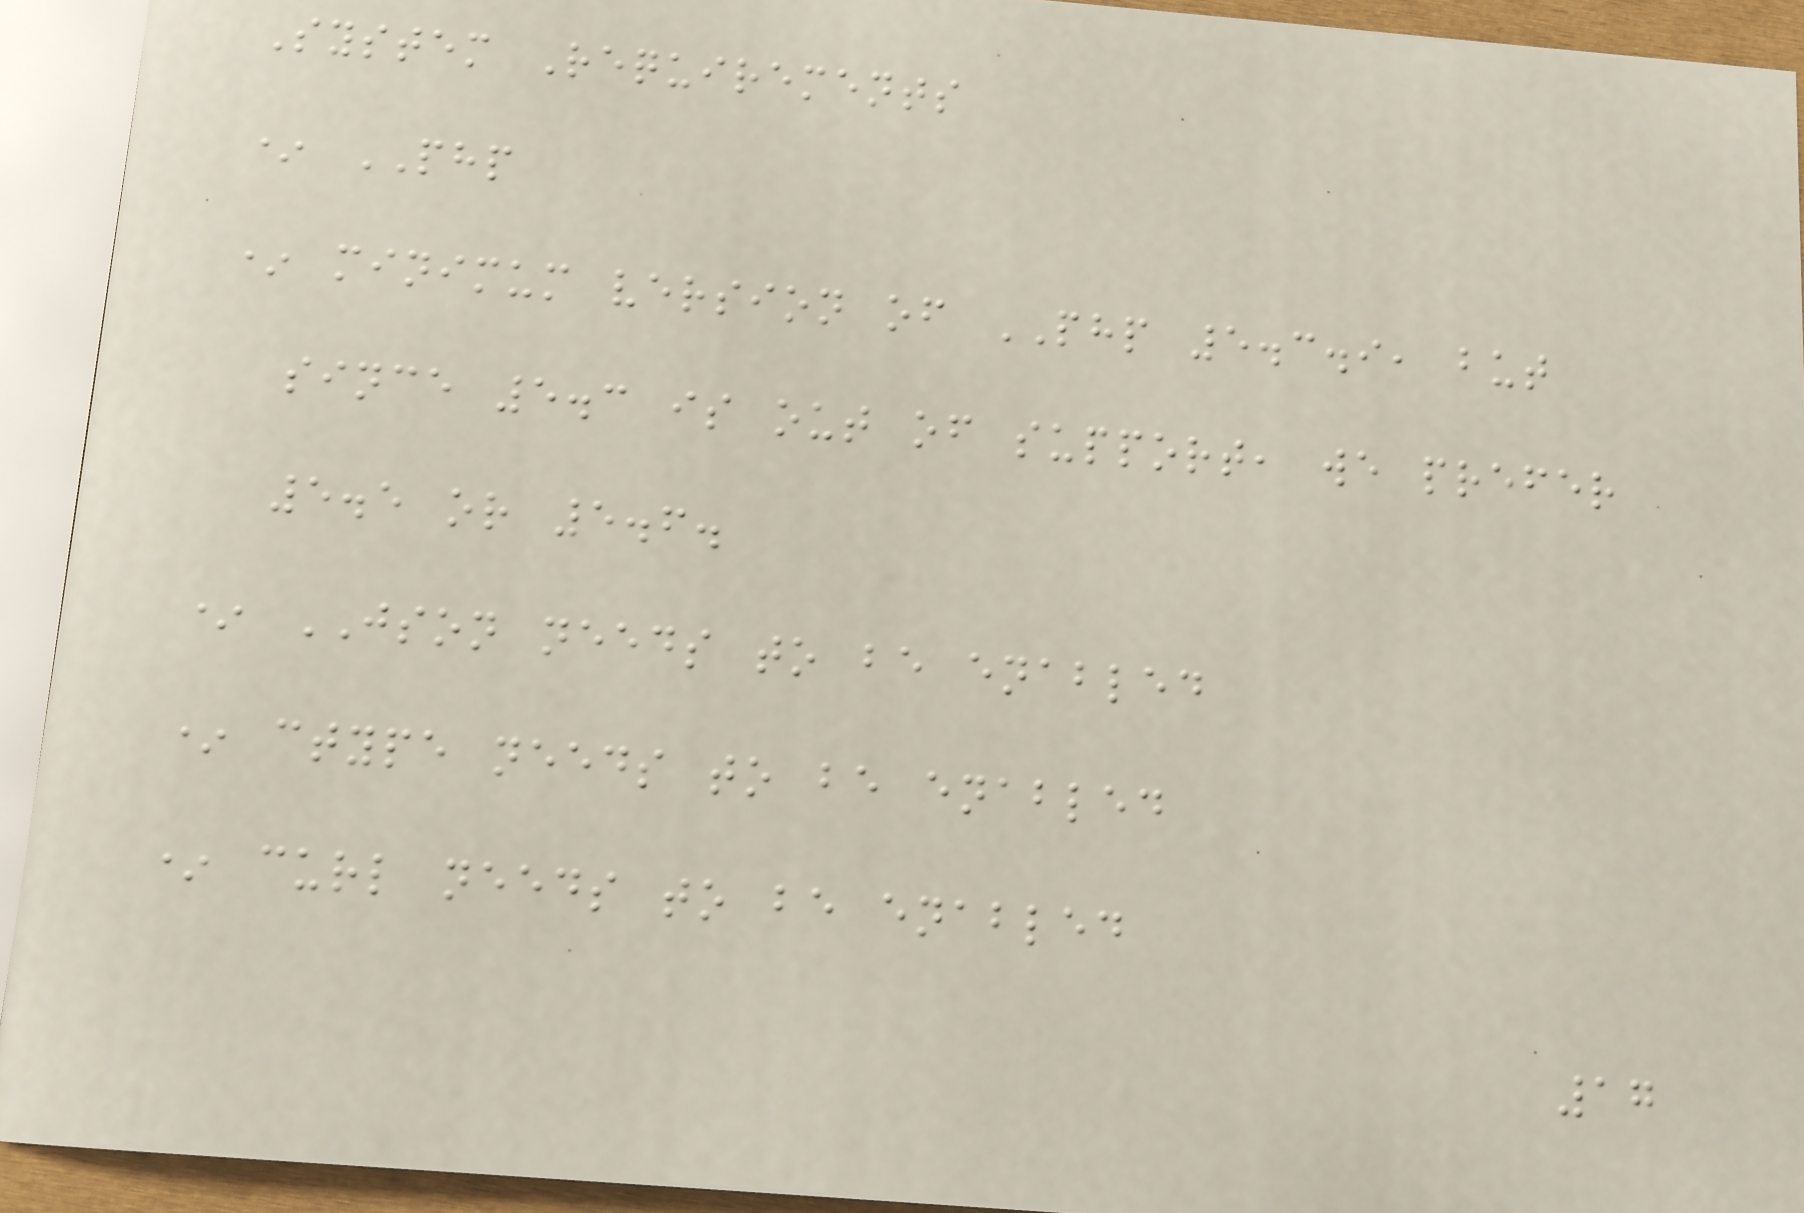System Requirements
* PHP
* minimum version of PHP 5.3.9, but
since 5.3 is out of support, we prefer
5.5 or 5.6.
* JSON needs to be enabled
* ctype needs to be enabled
* curl needs to be enabled
17
